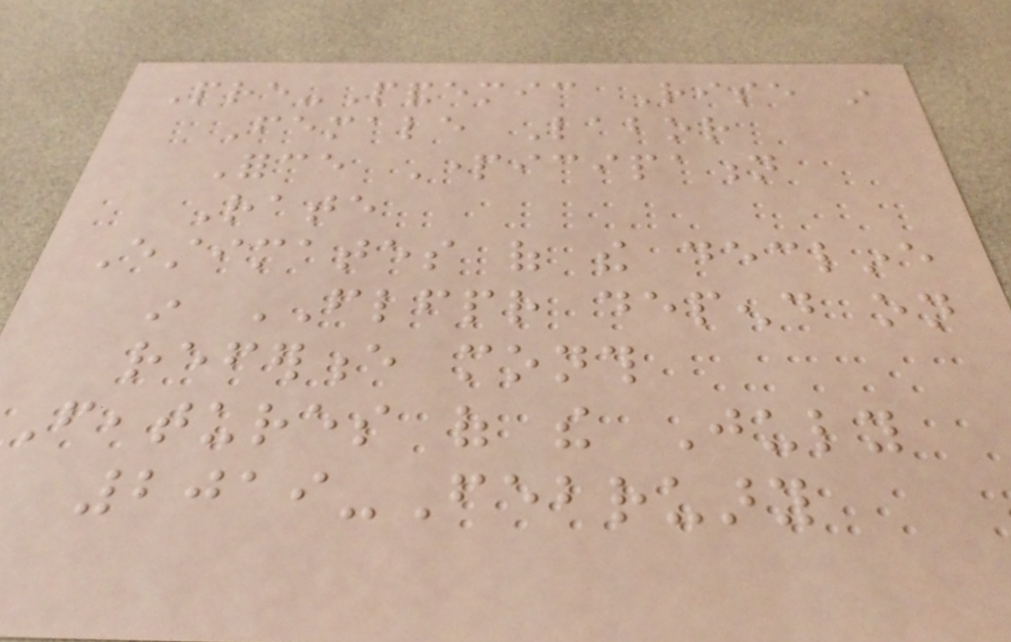Pre-Pandemic Rise in
Female Labor
Force Participation
Rate
Estimates of the decline
in FLFPR depend on
reference month
Features of the July
2019-February
